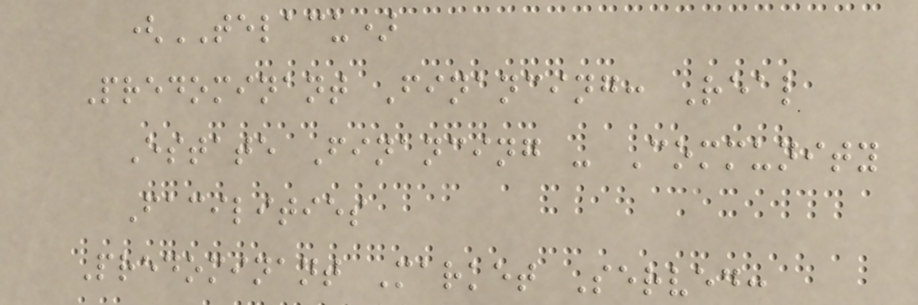(TELACU)
Predominant Financing: Real
Estate Financing - Community
Facilities
Predominant Market Served:
